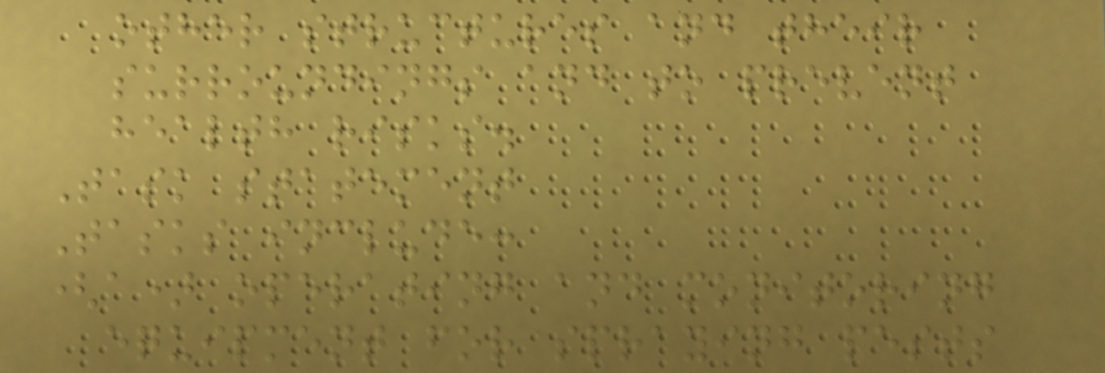other structures and their
surroundings and to prevent
health risks.
Task statement
Tasks include:
(a) operating and monitoring
equipment for spraying pests
